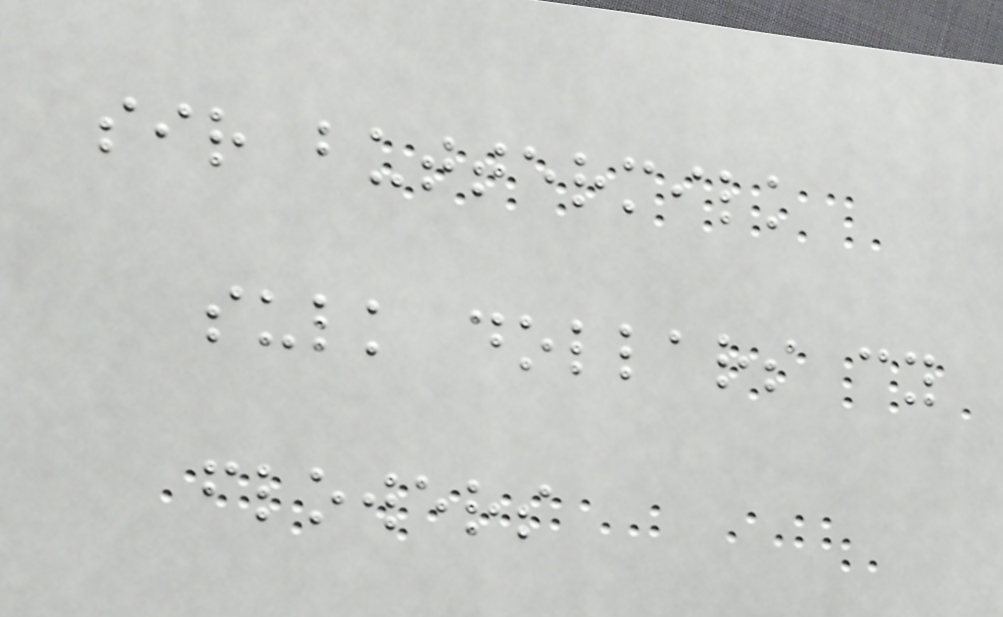sir buttermilk
sulk dollars cy
flowers
